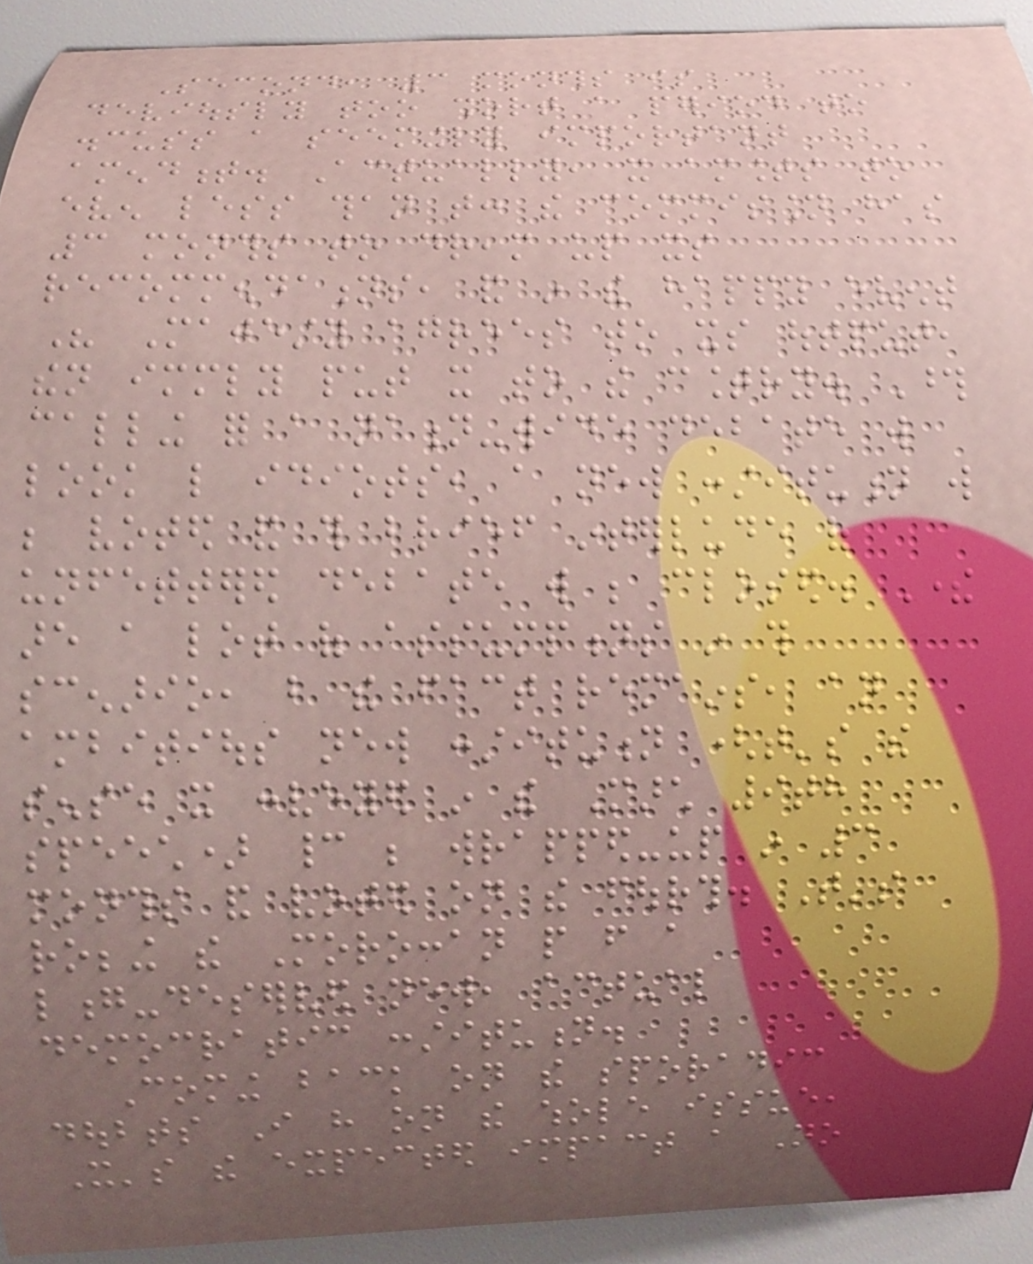Second, 3 months is
deviously too short a period to
discuss a seemingly important
amendment. Actually, it amounts to
even less than that: the commission has
3 months to dream up its
recommendations, and in the happy event
His Majesty agrees to its output,
then immediately put it to the country. Those
calling for a nation-wide debate will
look like idiots, a new constitution will
be voted and this brief interlude of
unfettered debate will be closed. There
are a lot of assumptions in this
scenario, but the fact remains, an
ambitious new constitution (that's the
sense it conveyed in the March 9th
speech) cannot be wrapped-up in 3
months and voted on the fourth. That's
robbing the Moroccan people from a
long-deserved new, actual
democratic constitution.
Coming back on the sporadic
doubts I have on the whole issue,
It's the expected impact a No
